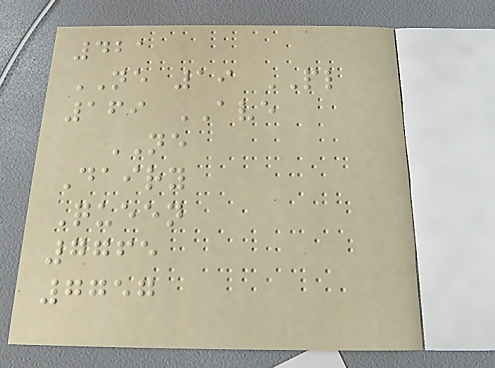421
NE 19 PL
169 AVE
NE
Dairy
Queen
7765
7757
